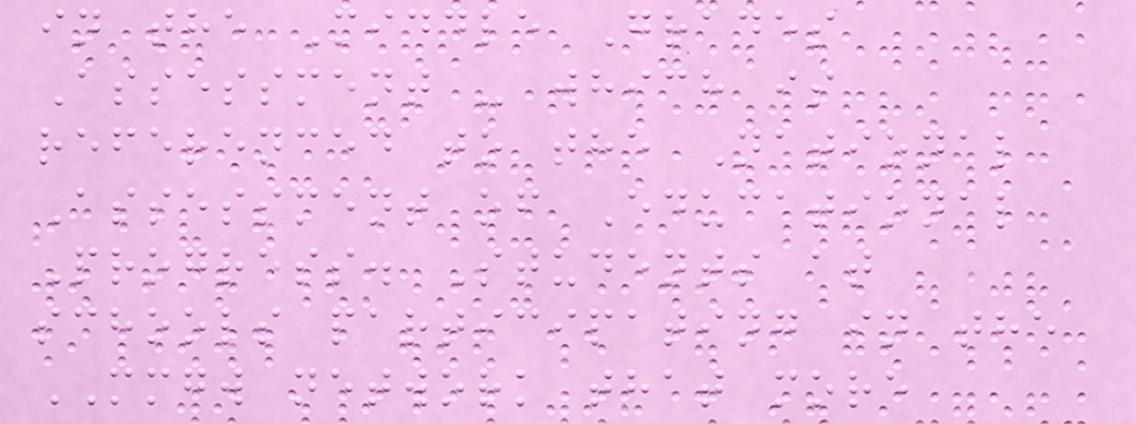in the Middle Grades
Assessment - which is
referenced to the National
Assessment of Educational
Progress. Students at
schools participating in the
MMGW network that more
